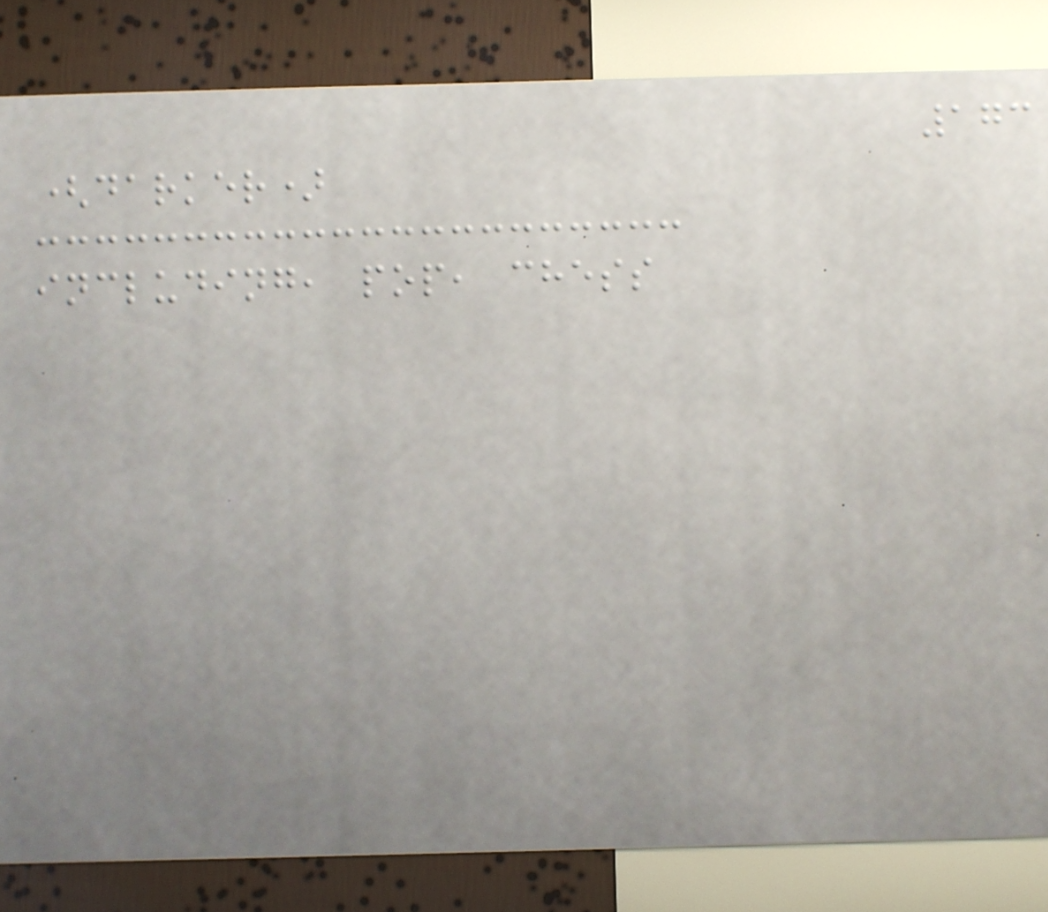173
(darker)
including, pop, chess
